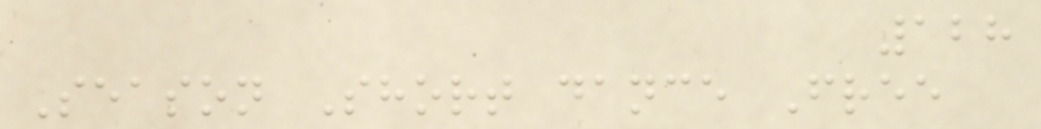128
Season Short dance Free
